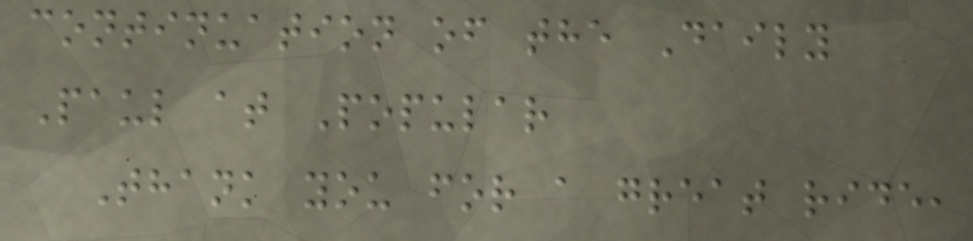continuation of the Daily
Paul at Popular
Thank you for a great ride,
